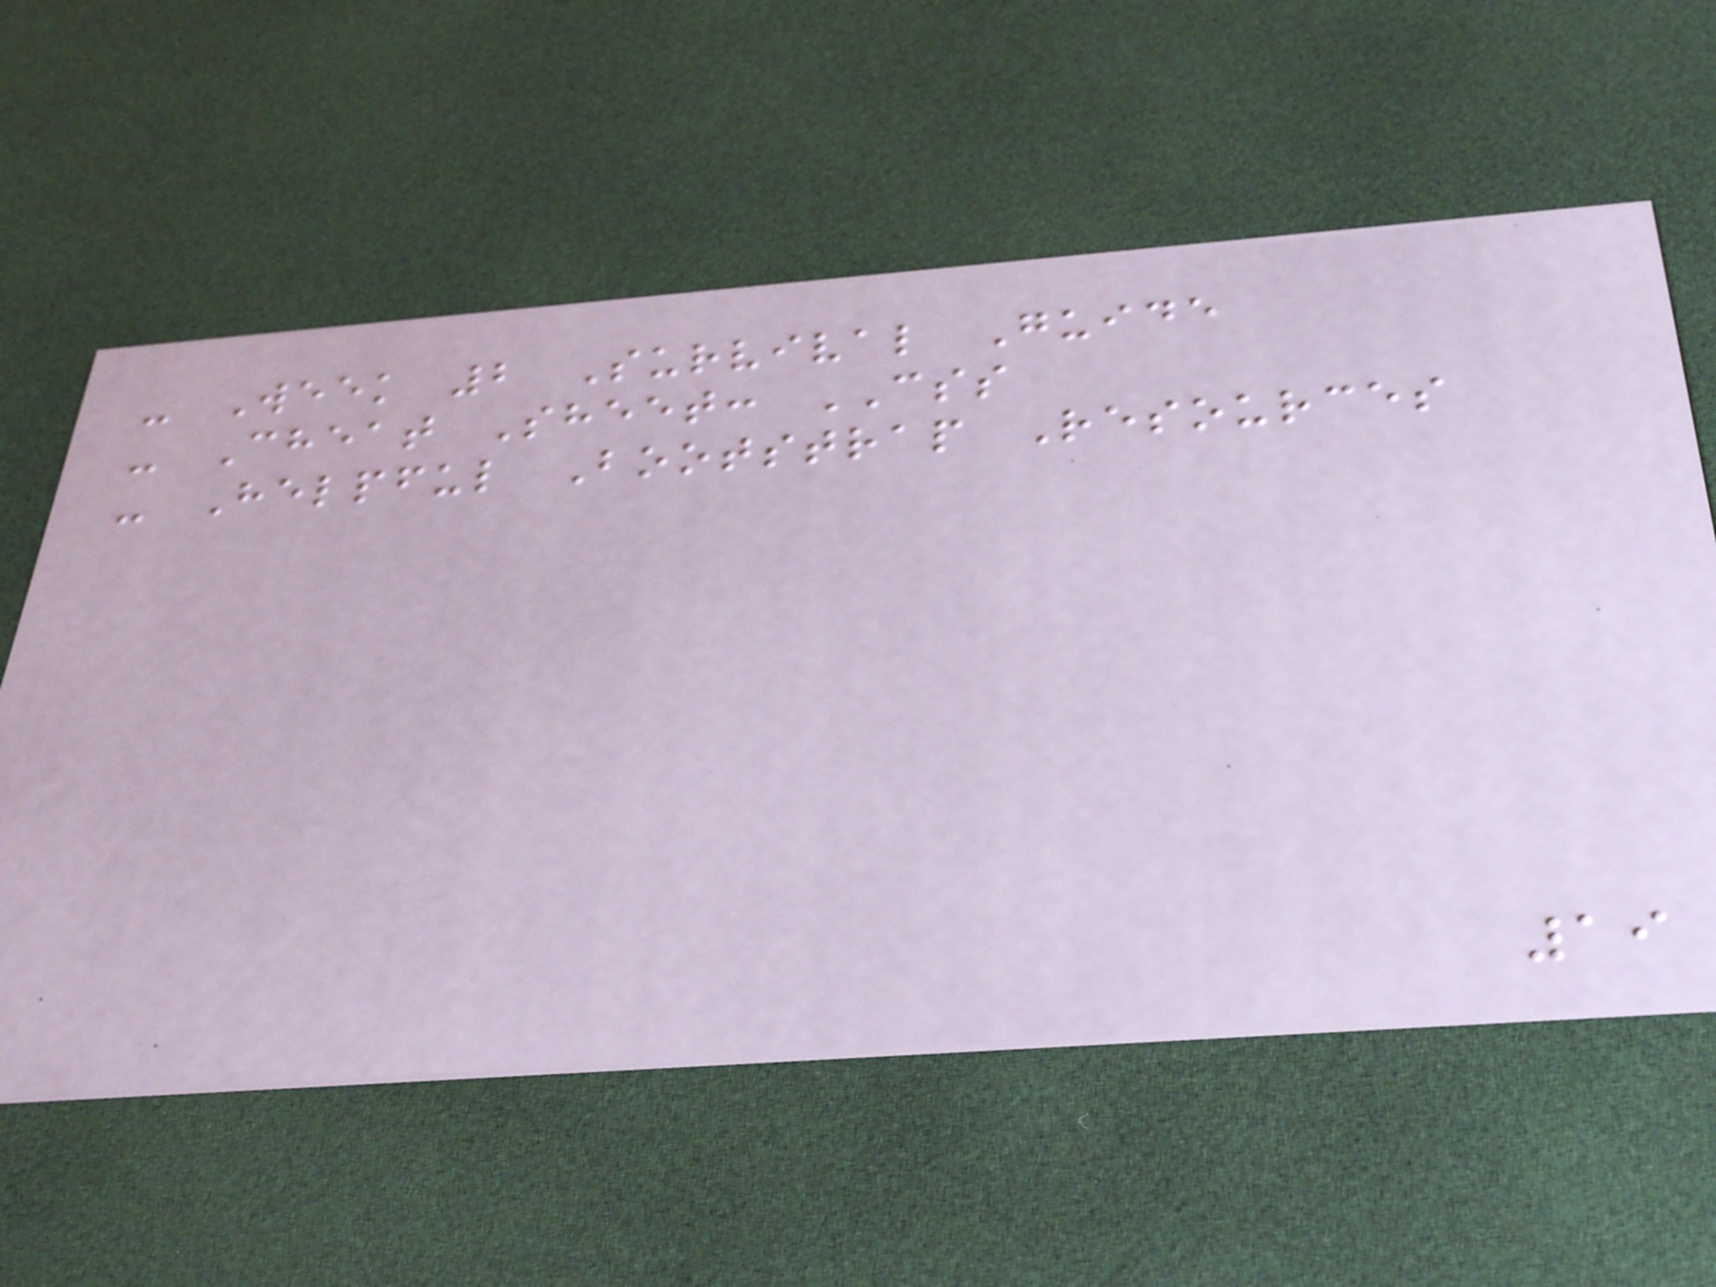- Week 2 Survival Guide
- Cheat Sheet: CSS
- Helpful Bootstrap Resources
19
